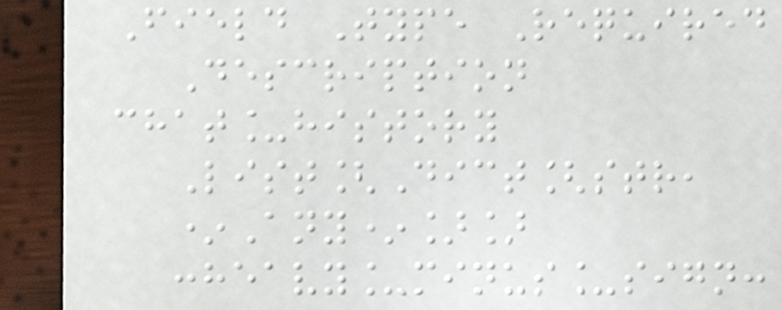Field Type Required
Description
chat_history
List[Dict[str,
*Any*]]
:heavy_minus_sign:
